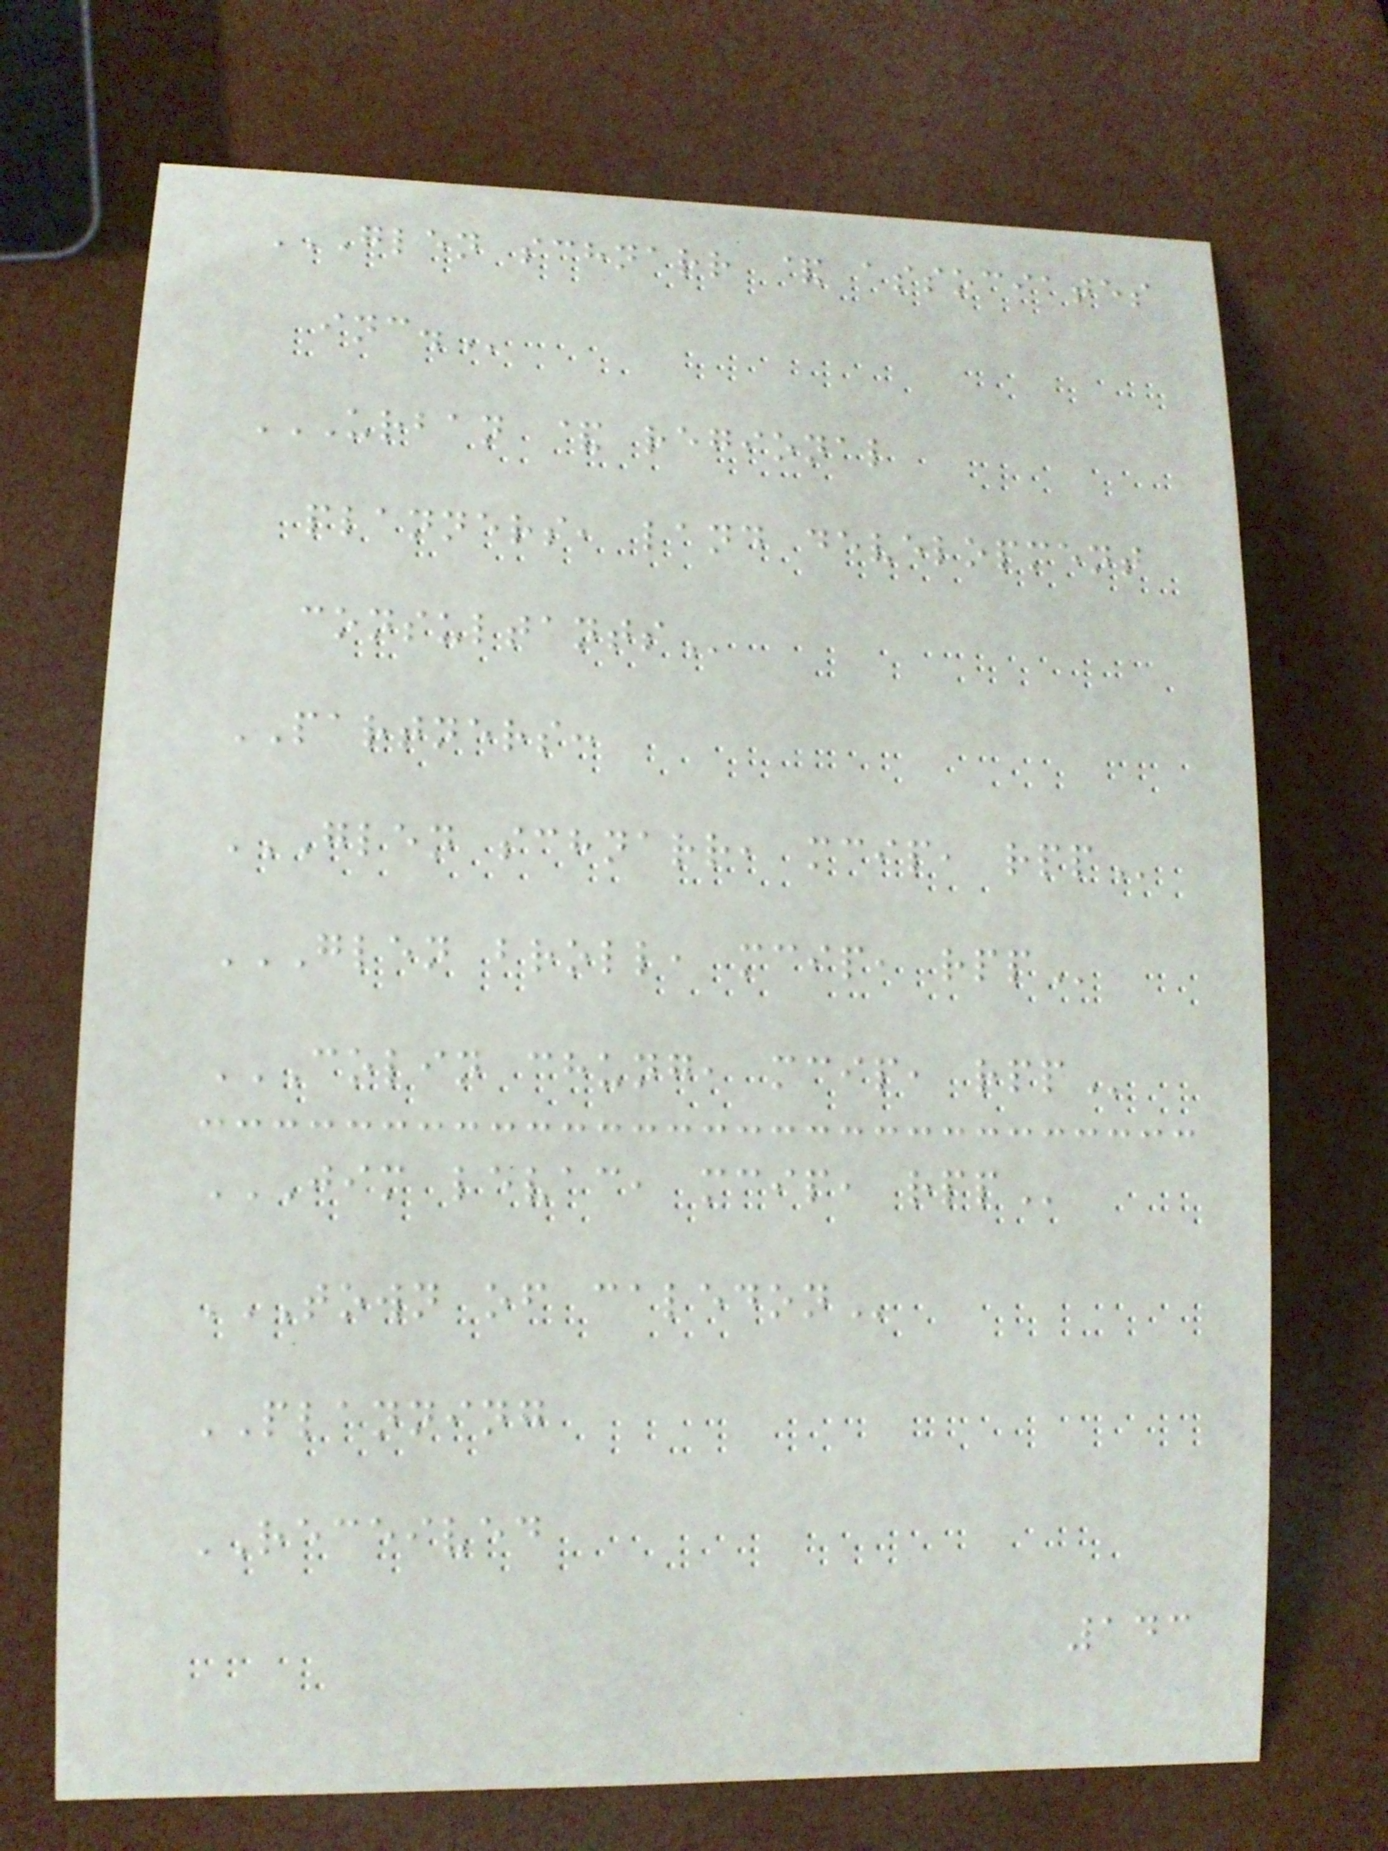GLEN SCHNARR & ASSOCIATES
INC.
URBAN & REGIONAL
PLANNERS, LAND DEVELOPMENT
CONSULTANTS
PARTNERS:
GLEN SCHNARR, MCIP, RPP
GLEN BROLL, MCIP, RPP
COLIN CHUNG, MCIP, RPP
JIM LEVAC, MCIP, RPP
TOWN OF CALEDON
PLANNING
RECEIVED
143
